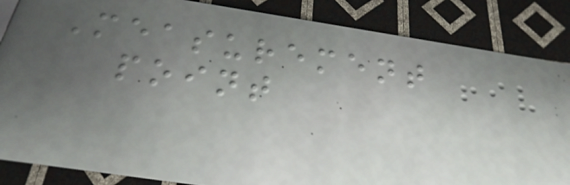Measurement
point
